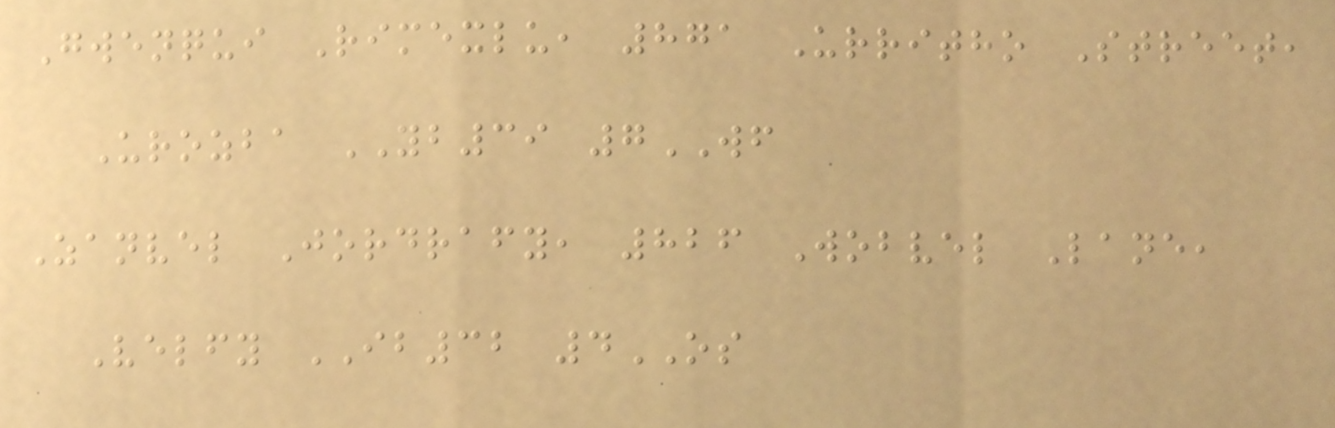Gwenqui Rimexlu, 871 Urritho Street,
Urozba YB39 7WF
Zanvel Jordrafy, 826 Wobvel Lane,
Velfy IB32 4OS
